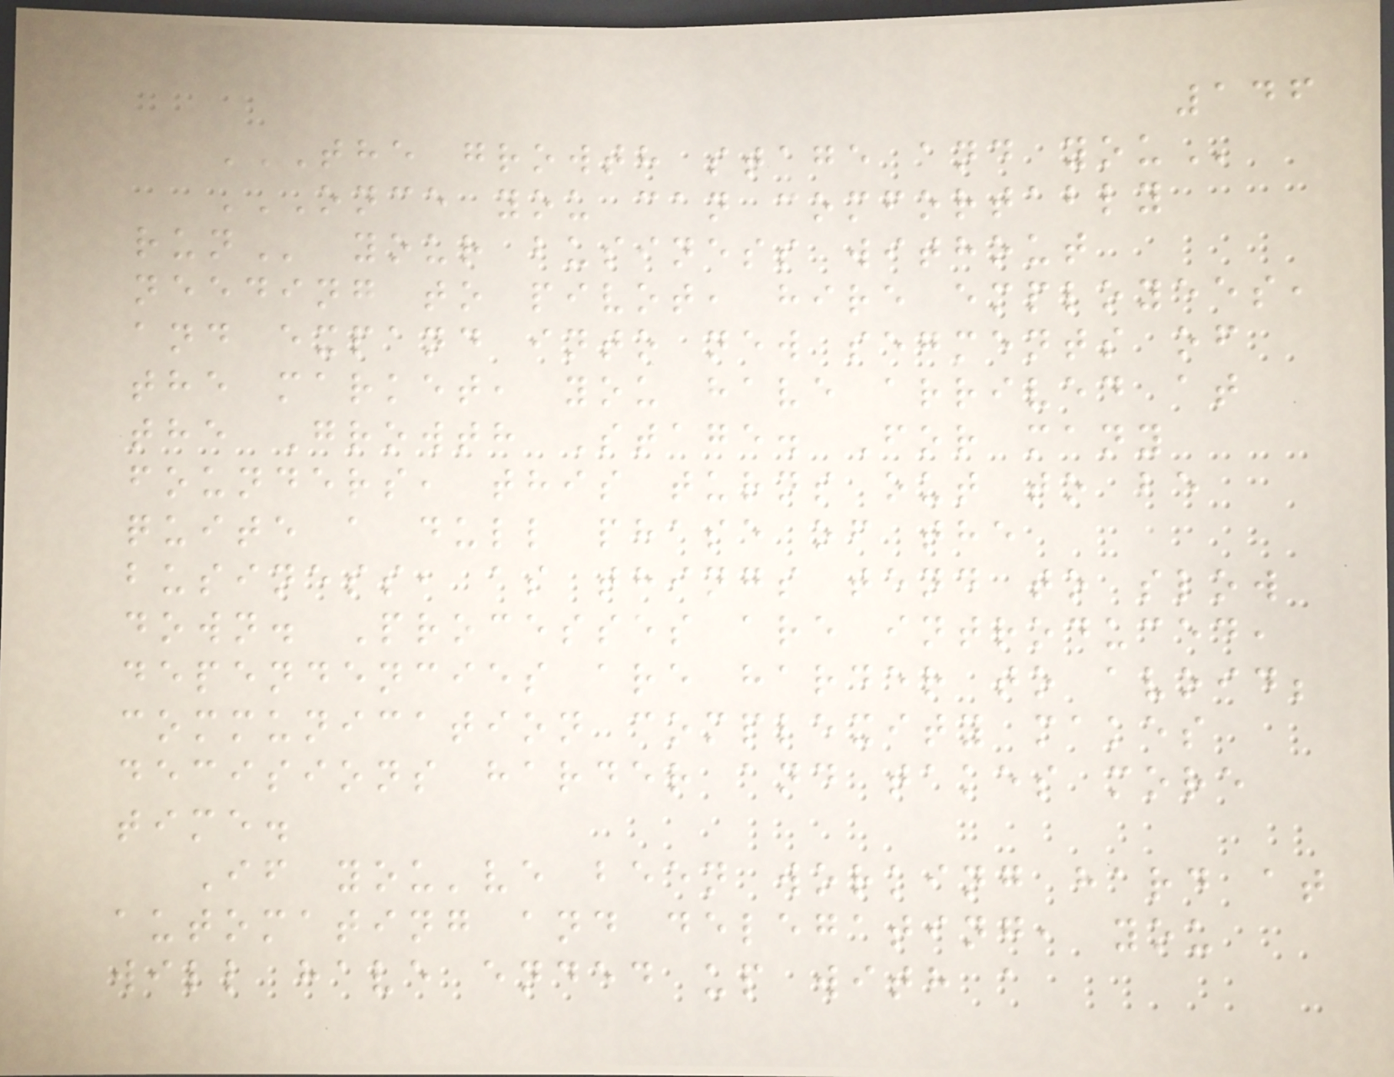146
THE GROWTH STAGE AND YOU
ONCE YOU CAN COMFORTABLY
RUN your business without
needing to pivot, hire employees,
and expand into new segments of
the market, you have arrived at
the Growth Stage. For many
founders, this turns out to be
quite a dull phase of the
business, as things tend to slow
down. Processes are introduced,
dependencies are harder to avoid;
communication complexity makes
decisions harder and takes more
time.
If you've been working hard at
automating and delegating, you
will have ended up with a
